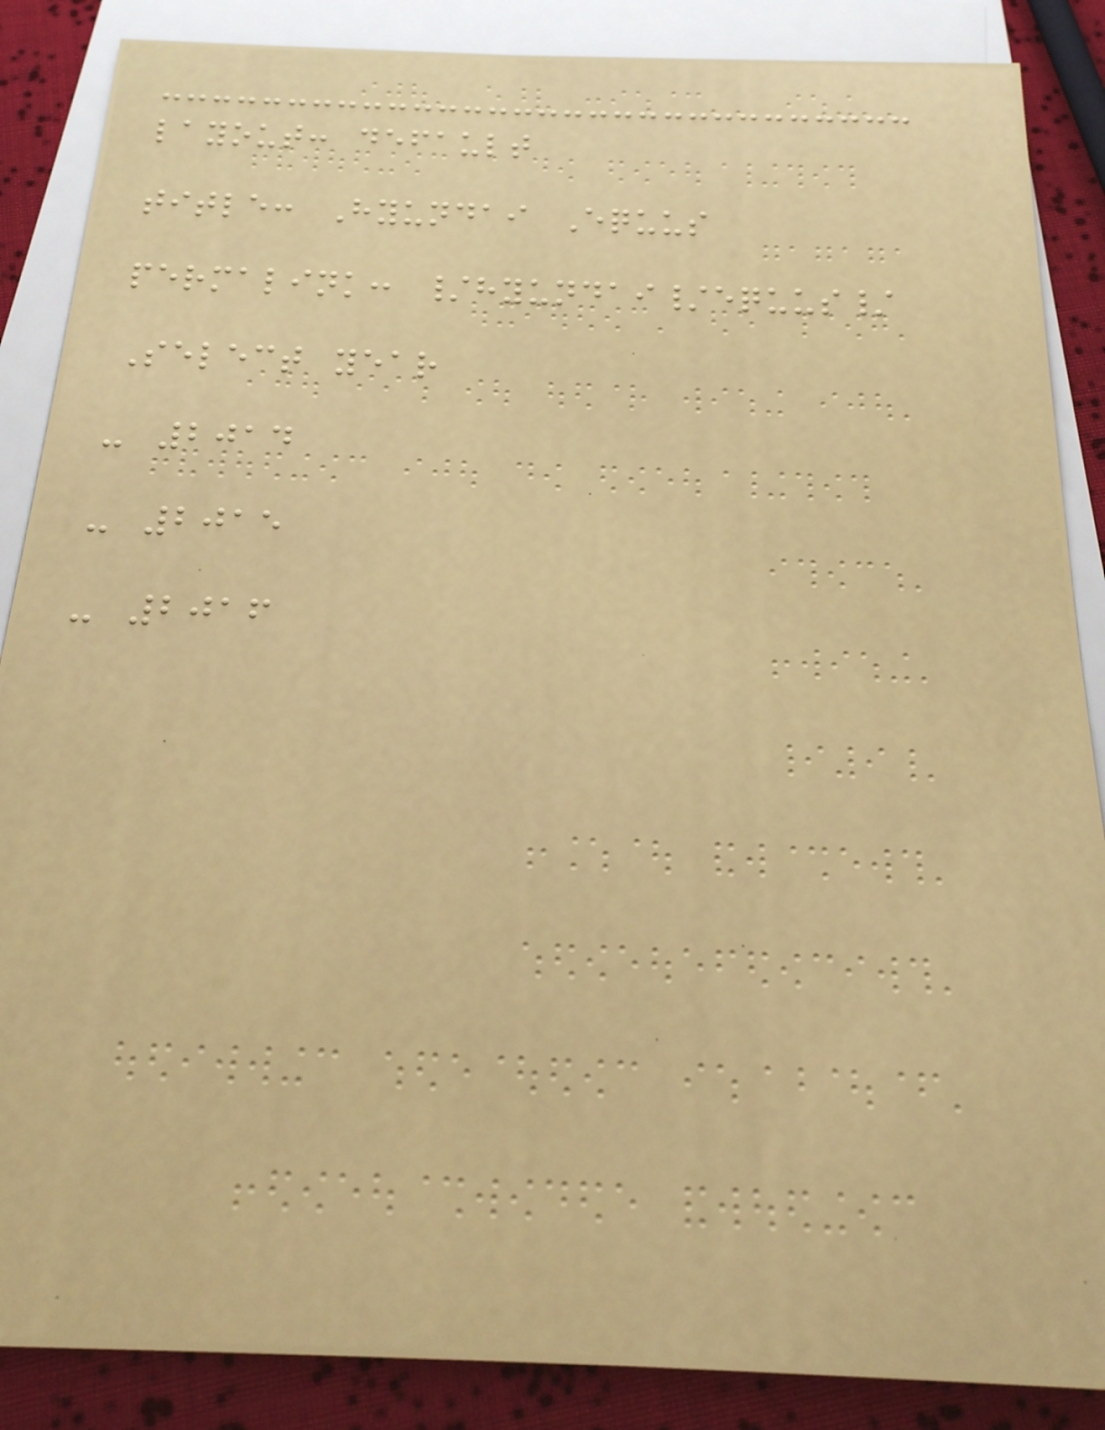layout: default
title: Hyundai Equus
permalink: /hyundai/equus/
Select year
- 2014
- 2015
- 2016
